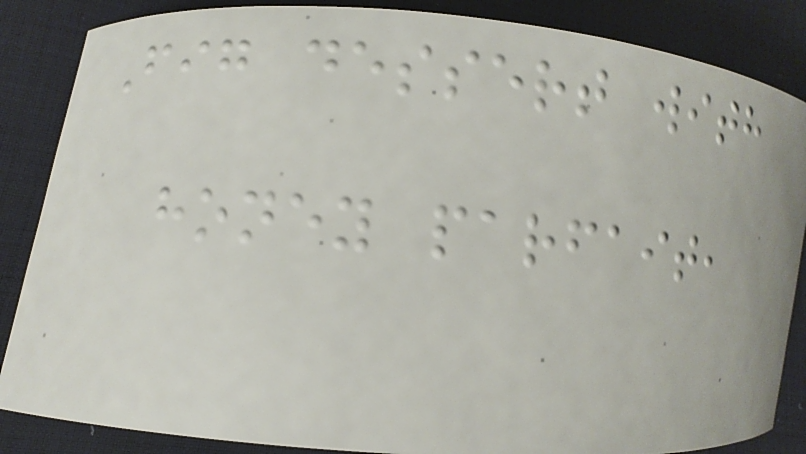Fig dessert with
honey parfait,
